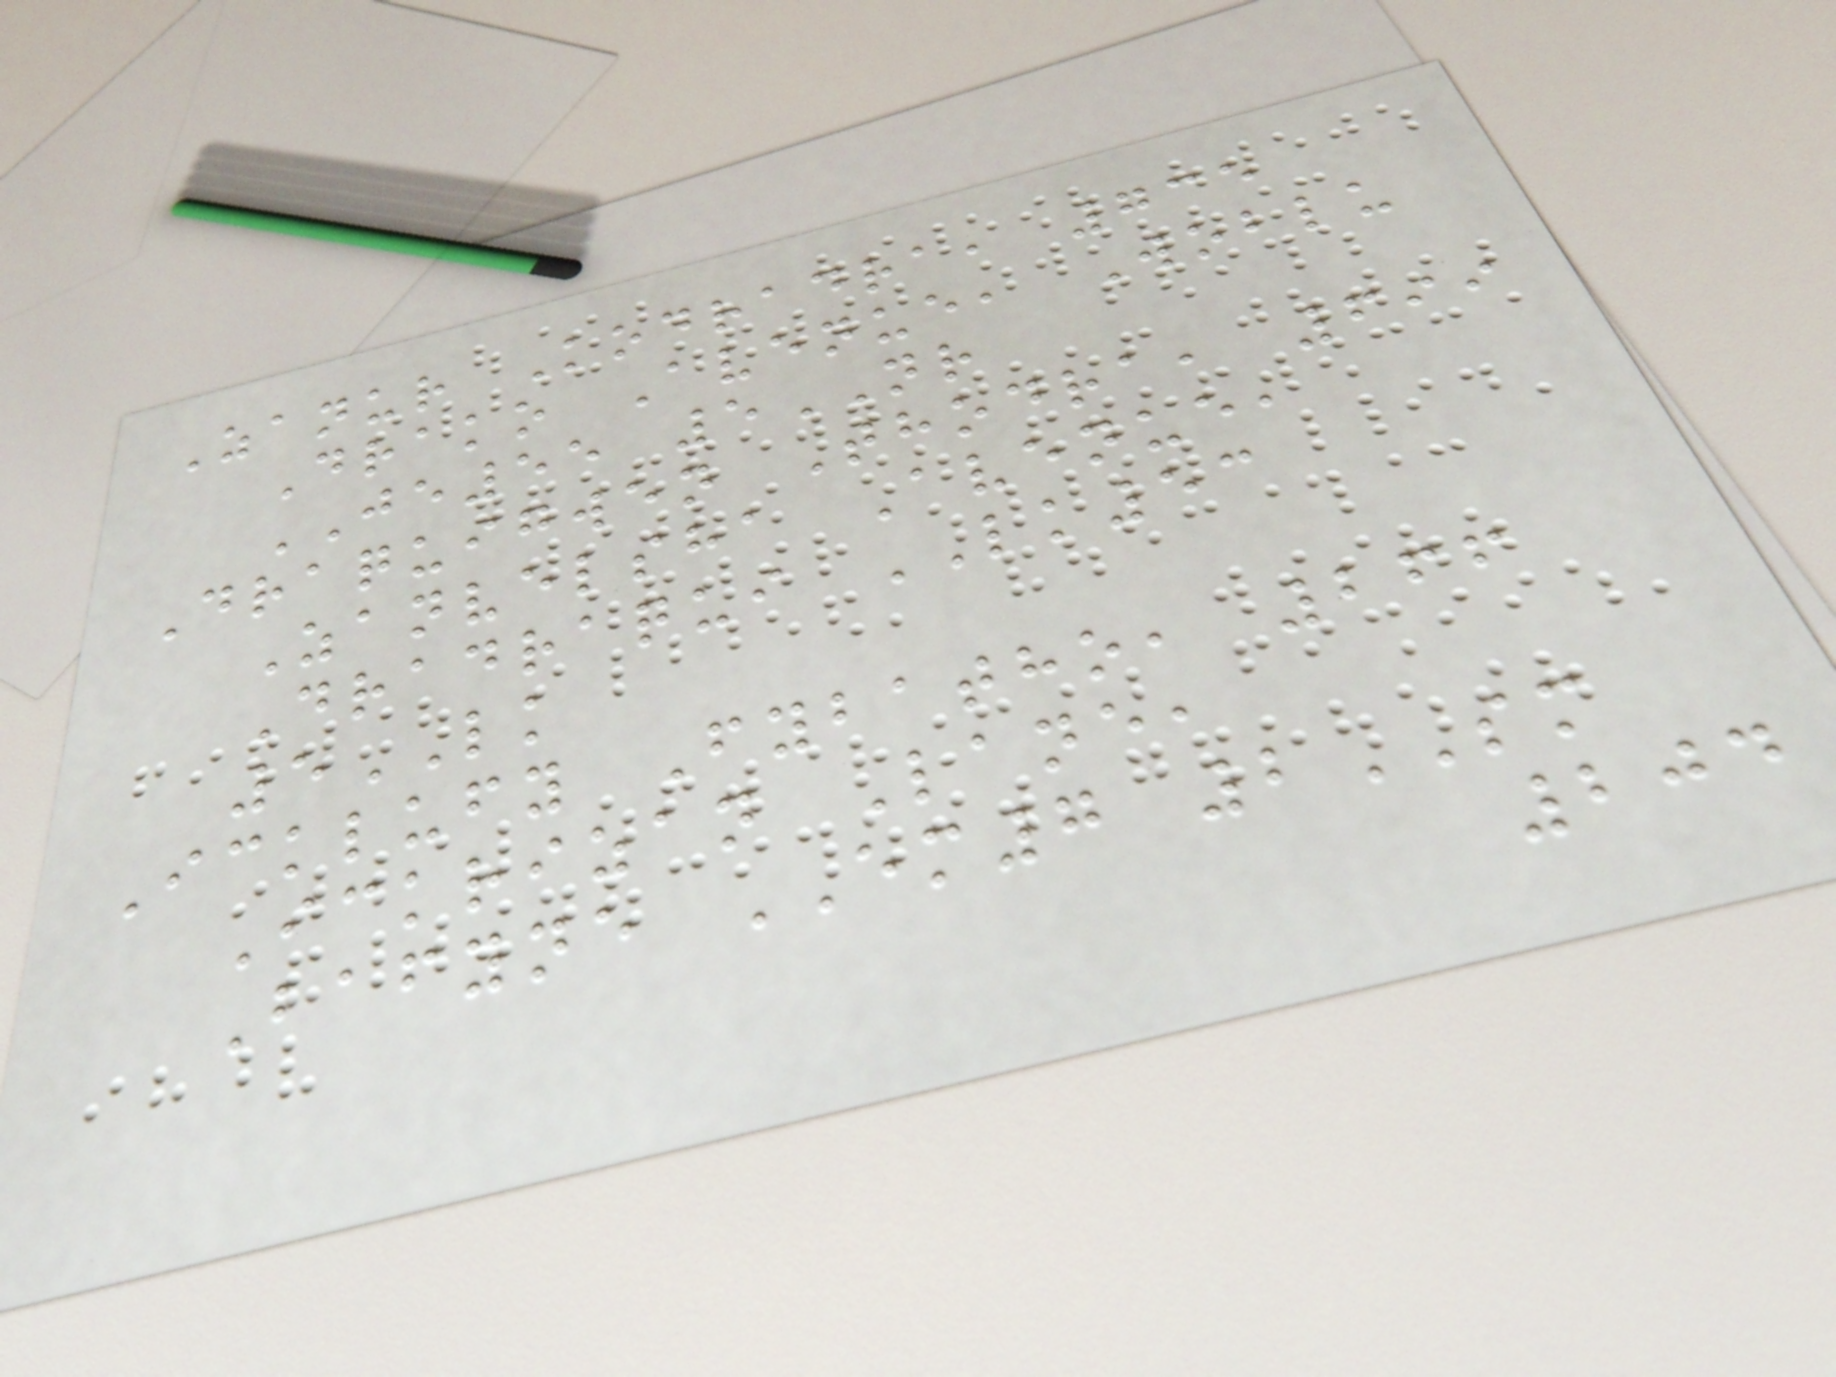Zanur Kodradra, 735
Drako Avenue, Woblu
JE55 5NR
Draquigwen Thodra, 699
Zanvelsha Avenue,
Dradraqui LK53
5LK
Icklufy Fybatho, 266
Ickrizan Lane,
Bafyne EM7 2SM
204
